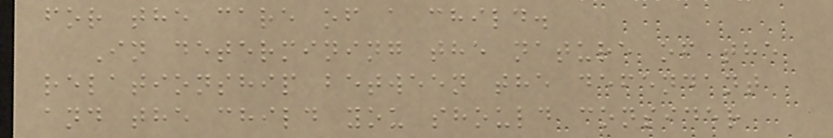for the care of a child.
In determining the nature of the
relationship between the defendant
and the child you should consider
